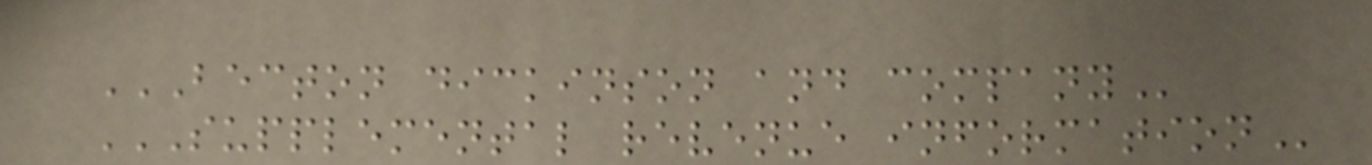BECTON DICKINSON AND COMPANY
SUPPLEMENTAL REVENUE INFORMATION
